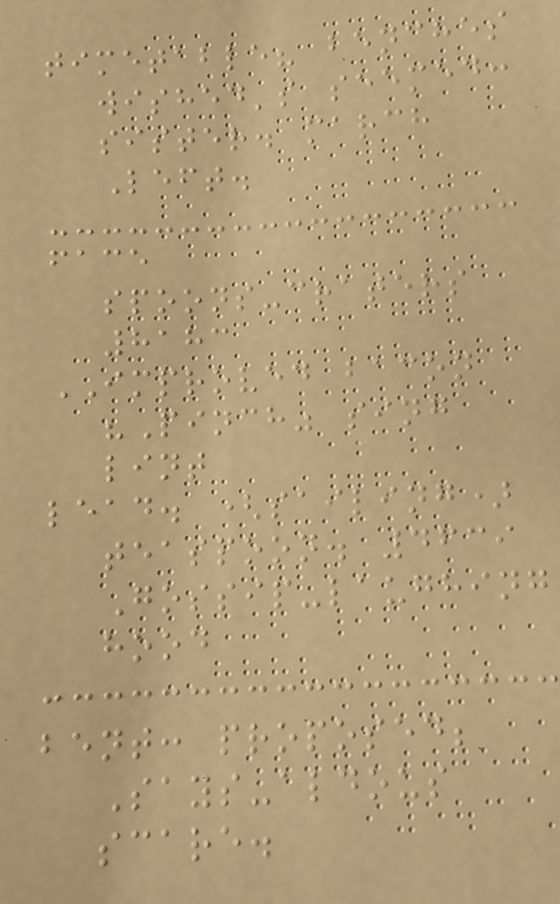timetable? benches
wished's seemed:
sister. march
Left.
face
spoons-craters
8183
IMPROVED bacon
"Pinch" sing
lint
lead. (sailing)
teaspoon. 4639
Gossip-laughing
hood
bent: proposed;
Says-aldous
scare.
